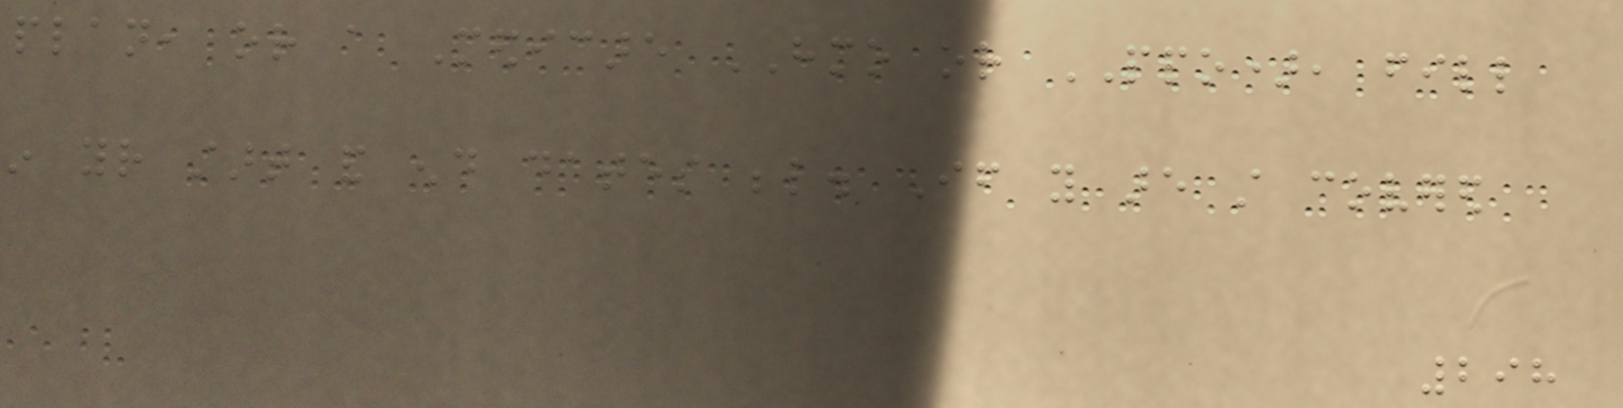plan, or a Medicare HMO or PPO), fill
in your start and end dates below. If you are still covered
298
